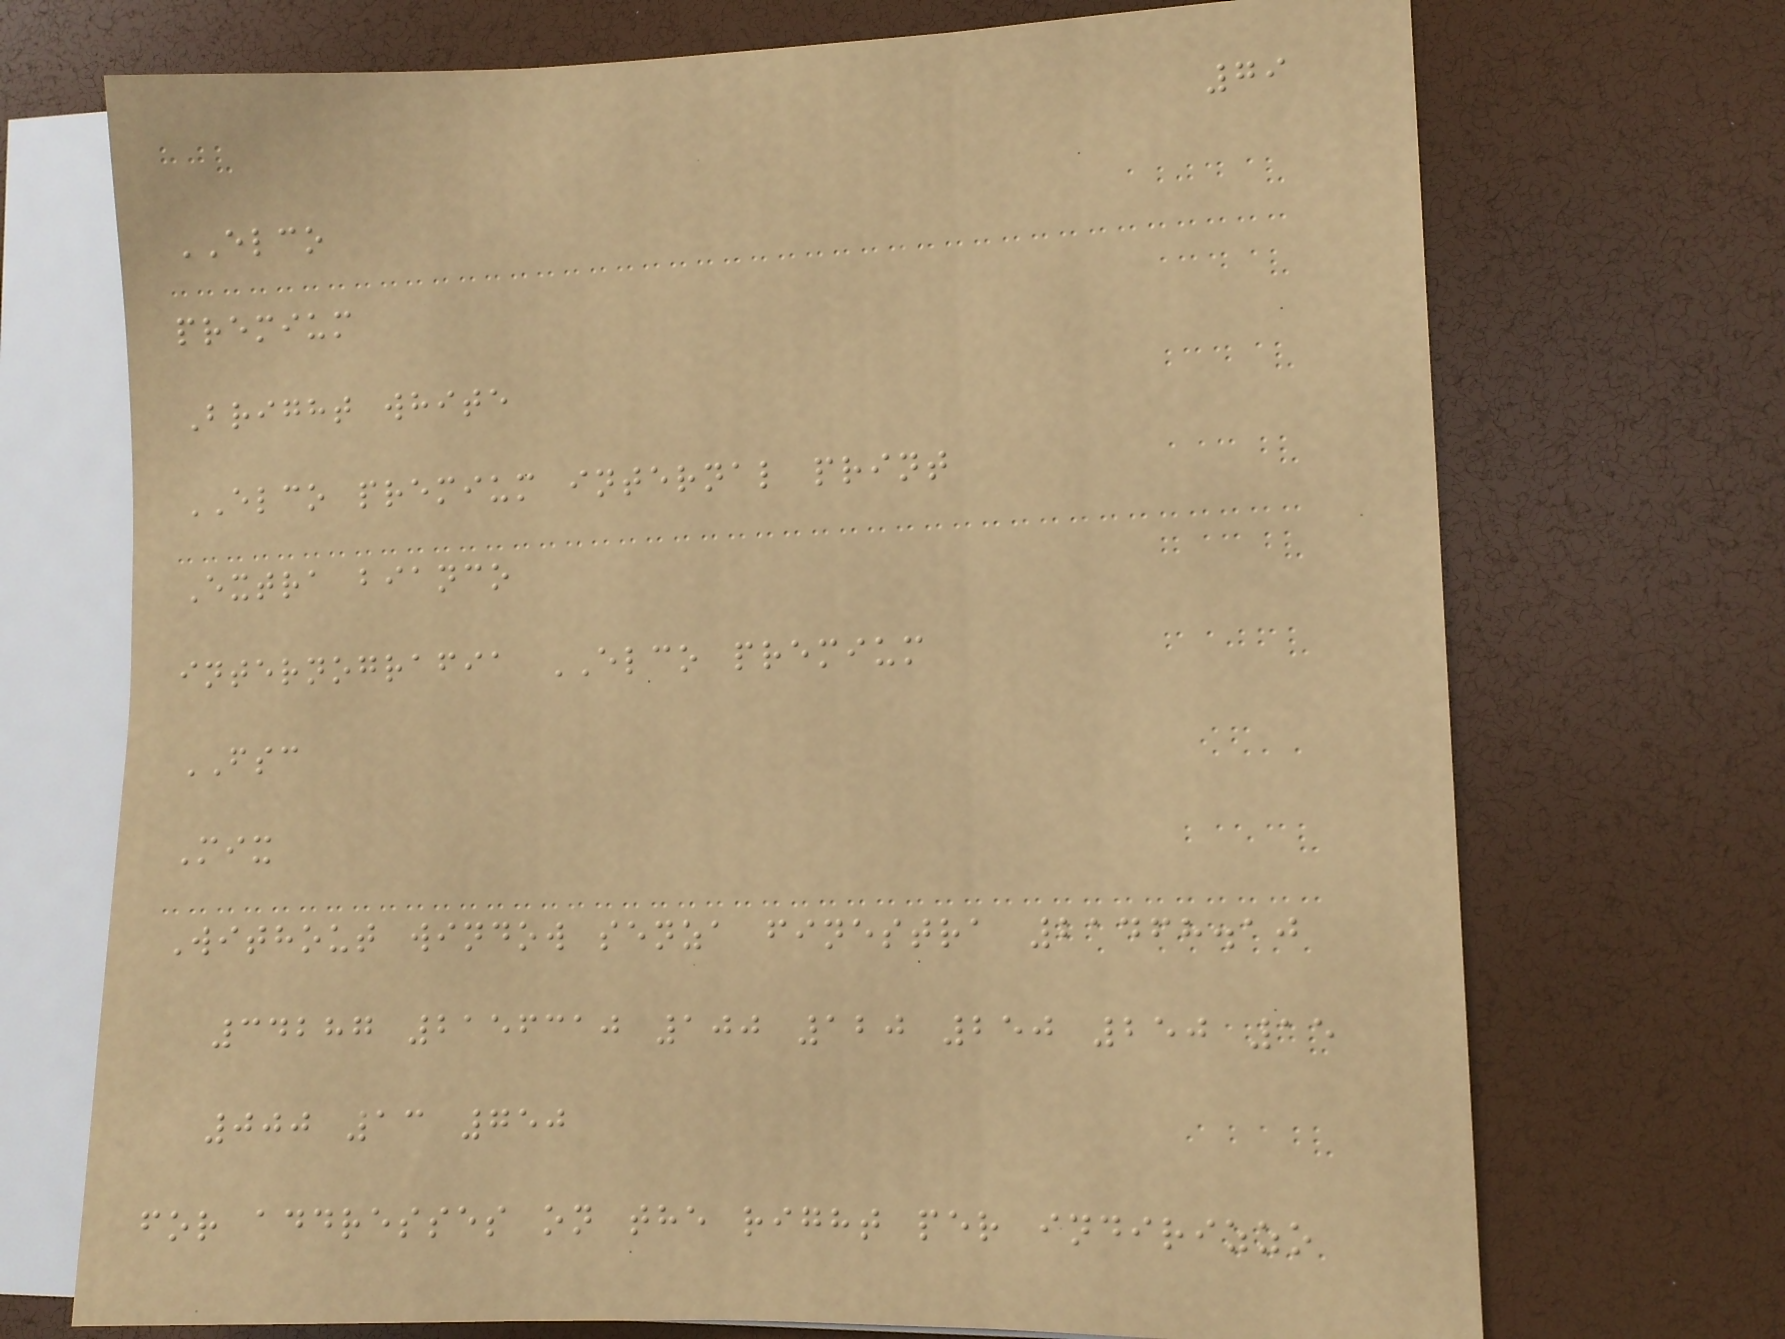79
ELCO
premium
Bright white
ELCO premium internal print
Extra bianco
internografia ELCO premium
FSC
Mix
Without window senza finestra 21468.10
34287 2156310 100 120 250 250 15
000 13 750
for addresses on the right per indirizzo
